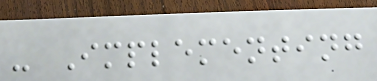- Implementing
